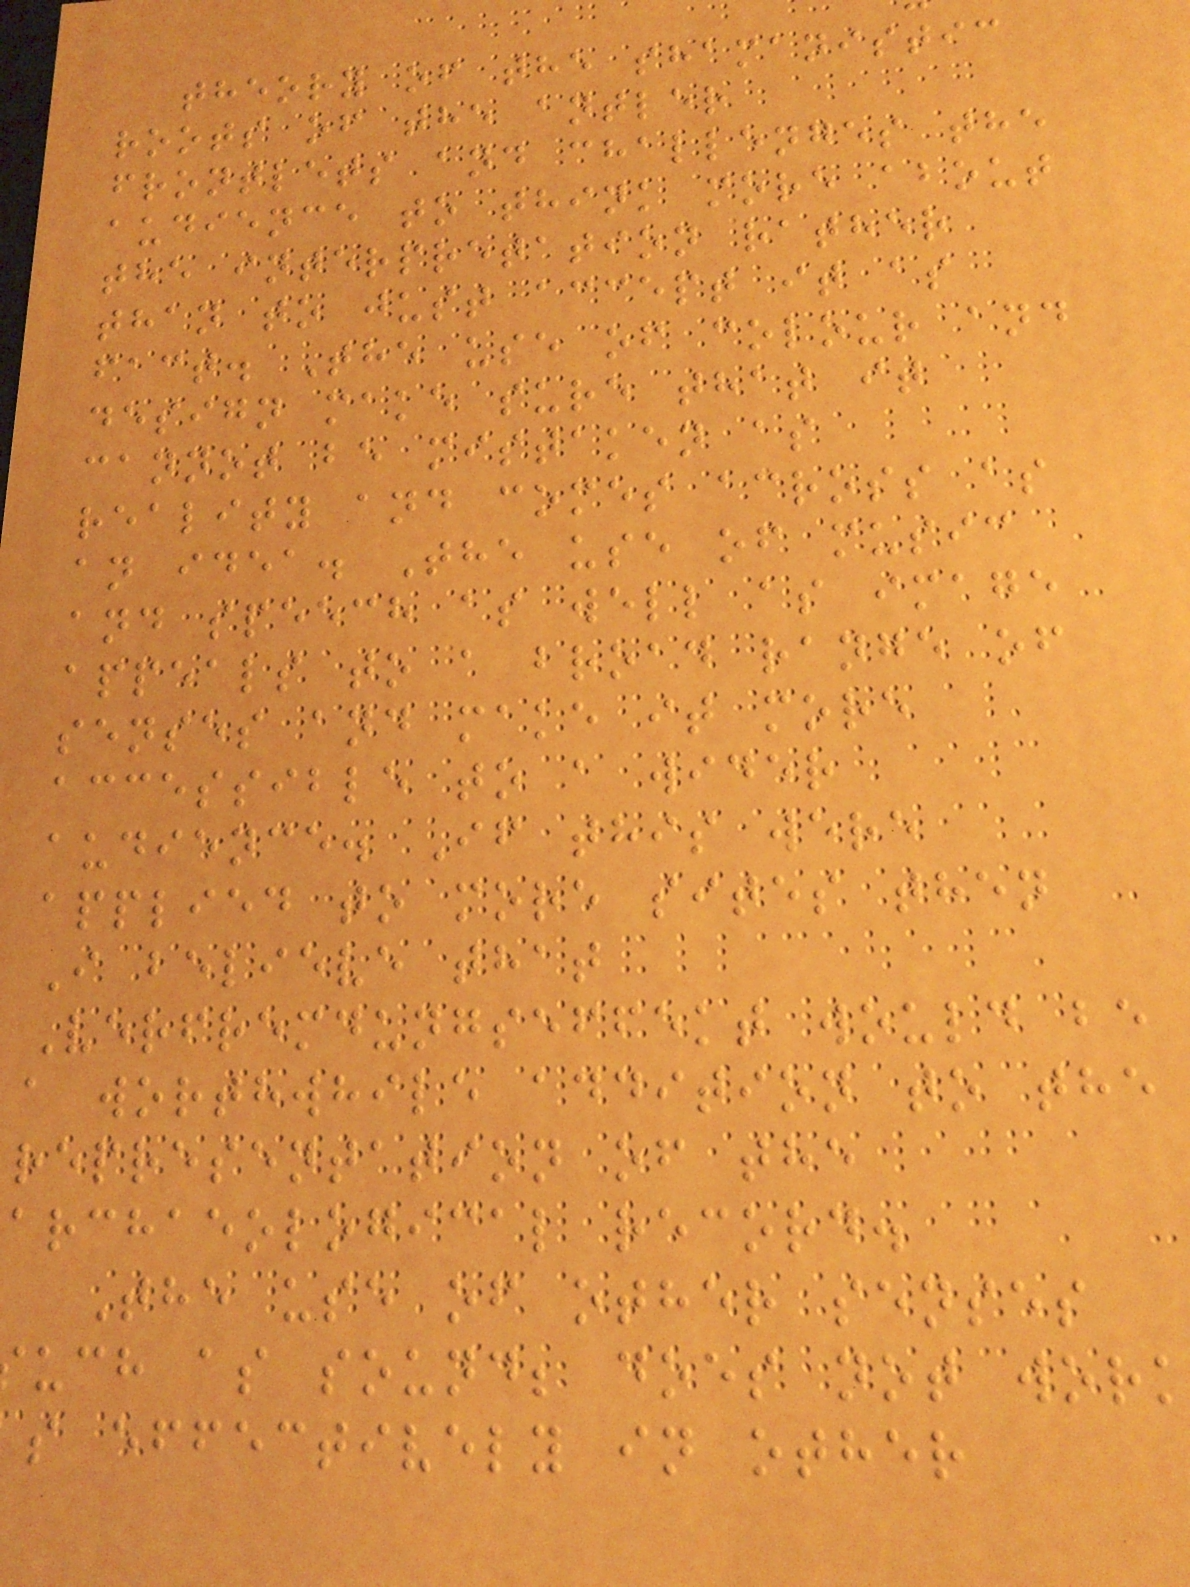theory of the shamanistic
roots of the antler
frontlets and challenges the
audience to think more about
the interpretation rather
than to just accept it as
fact. The use of colour and
design make sure that it
cannot be mistaken as
reality and comes across as
an idea. The use of music
and speech as well as image
appeals to a broad range of
senses and make it more
accessible to a wider
audience. If this were
applied to more sites then
I believe that
Verfremdungseffekt would be
a worthwhile addition to the
representation of the
archaeological record.
The use of other senses
uch as sound; does not work
s effectively in other
